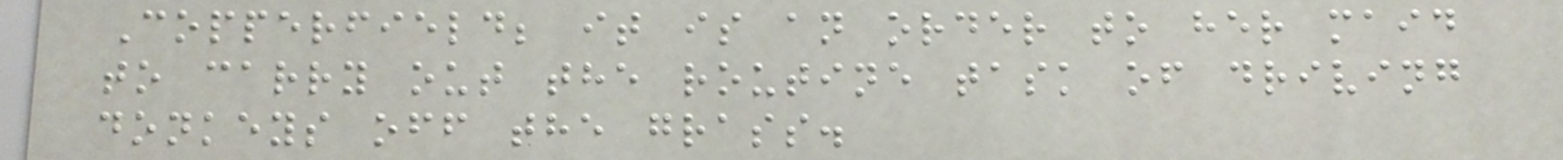Copperfield; it is an order to her maid
to carry out the routine task of driving
donkeys off the grass.
